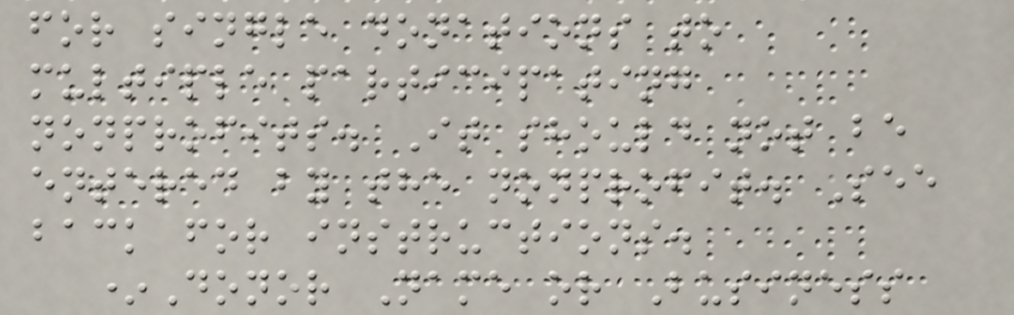for single donations to
multiple participating
nonprofits. It should not be
entered by the nonprofit. See
back for instructions.
*Donor Name or Business
